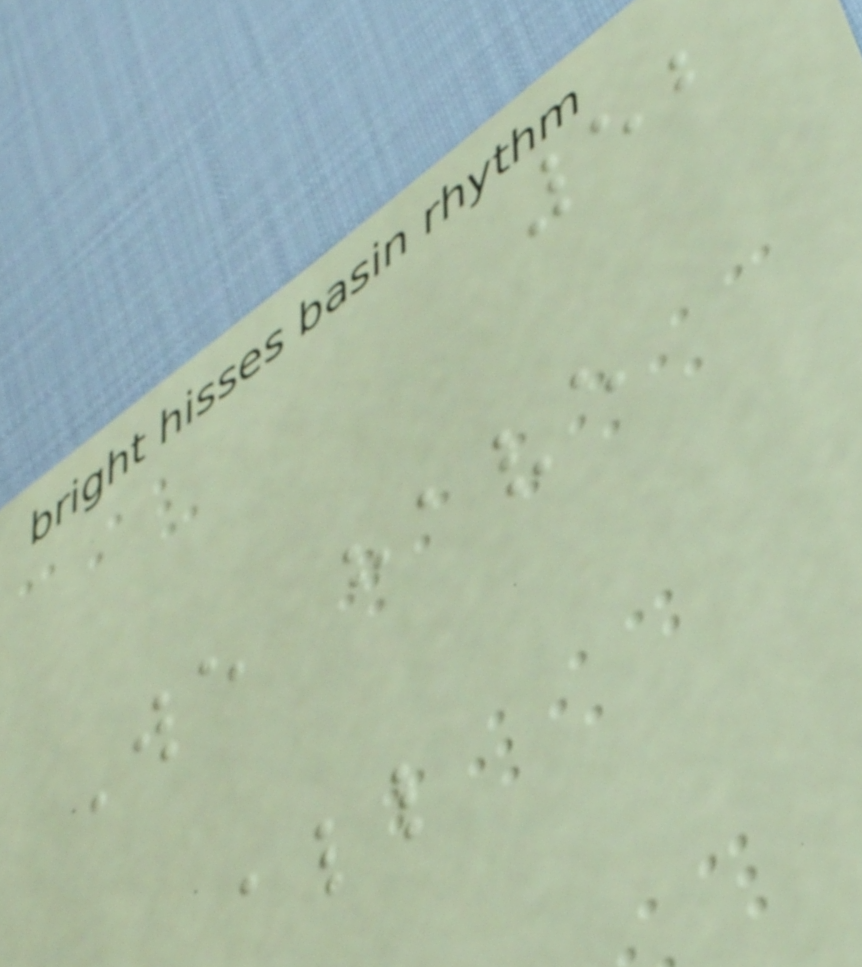52
We have
all
